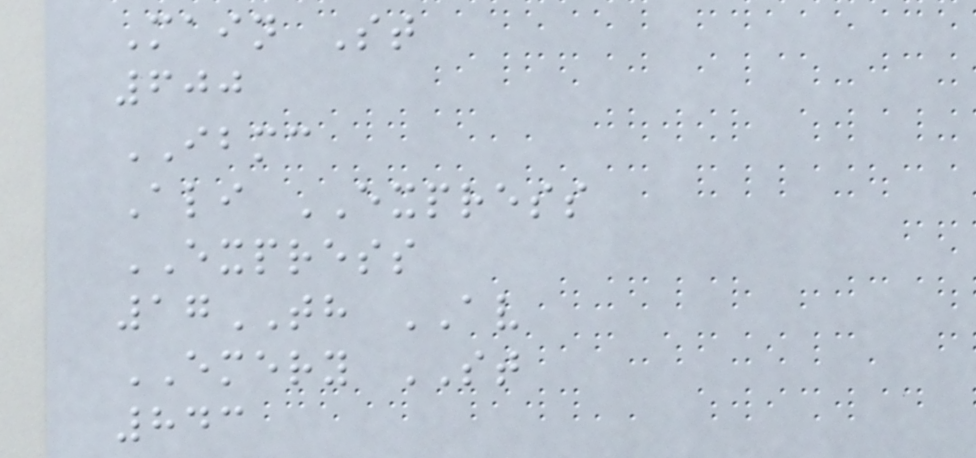Main St
600
IBMC
Ali EXPRESS
EXPRESS
17TH AV
EMERY ST
843
